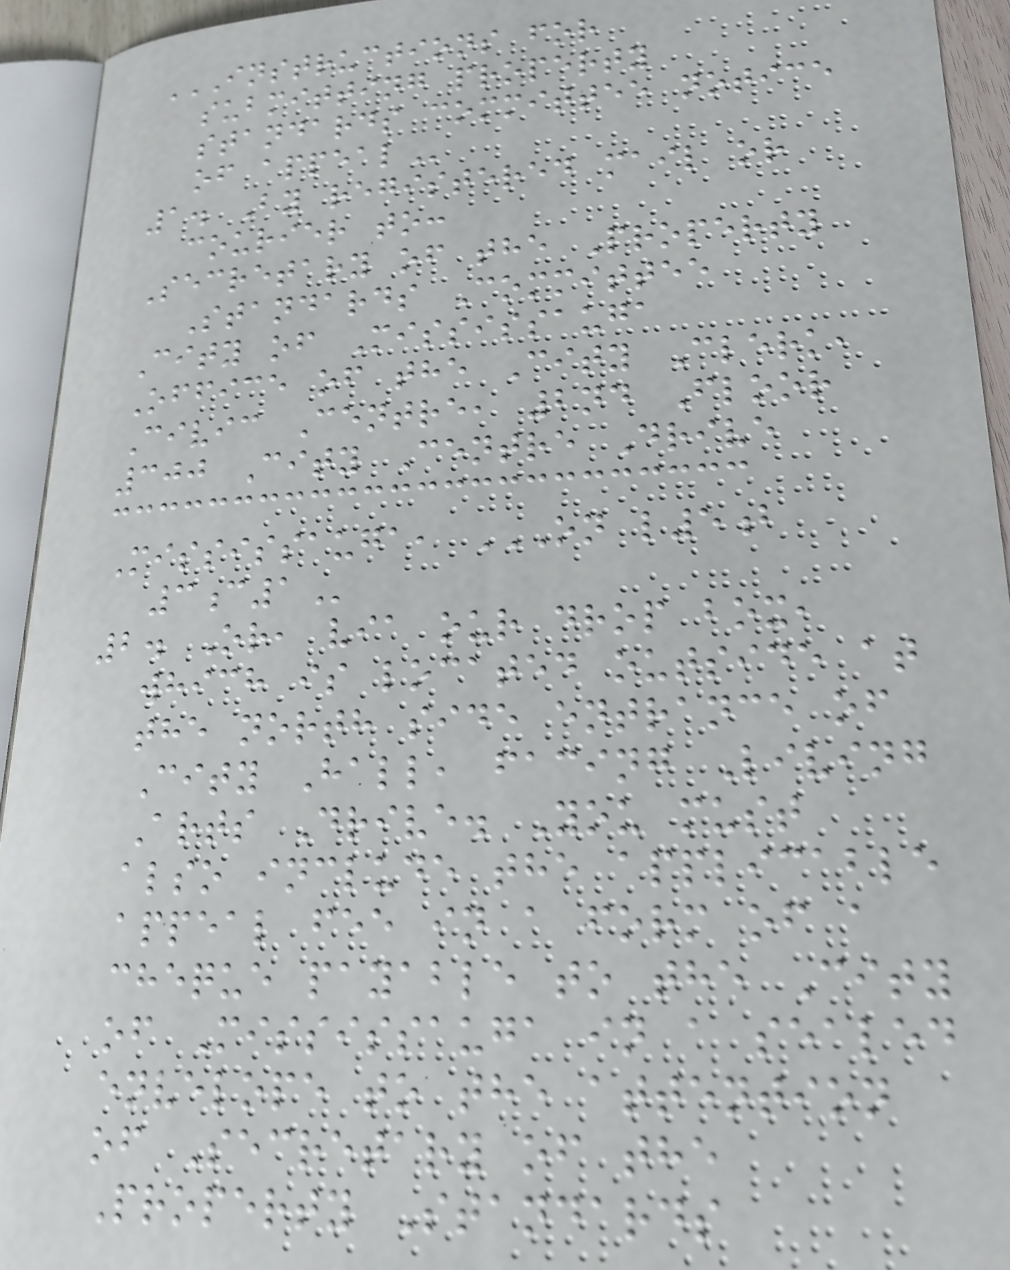INSTRUCTIONS FOR
SUBMITTING PROPERTY
STANDARDS COMMITTEE NOTICE
OF APPEAL
1. By registered mail or
courier to:
Secretary of the Property
Standards Committee
City of Mississauga
Office of the City Clerk,
Civic Centre, 2nd Floor
300 City Centre Drive
Mississauga, ON L5B
3C1
2. Or, via our drop box,
which is located outside at
the north side entrance of
City Hall, facing Living
Arts Drive. You must
also include the applicable
appeal fee in a form of a
cheque payable to the City
of Mississauga in a sealed
envelope to the attention
of Secretary of the
Property Standards
